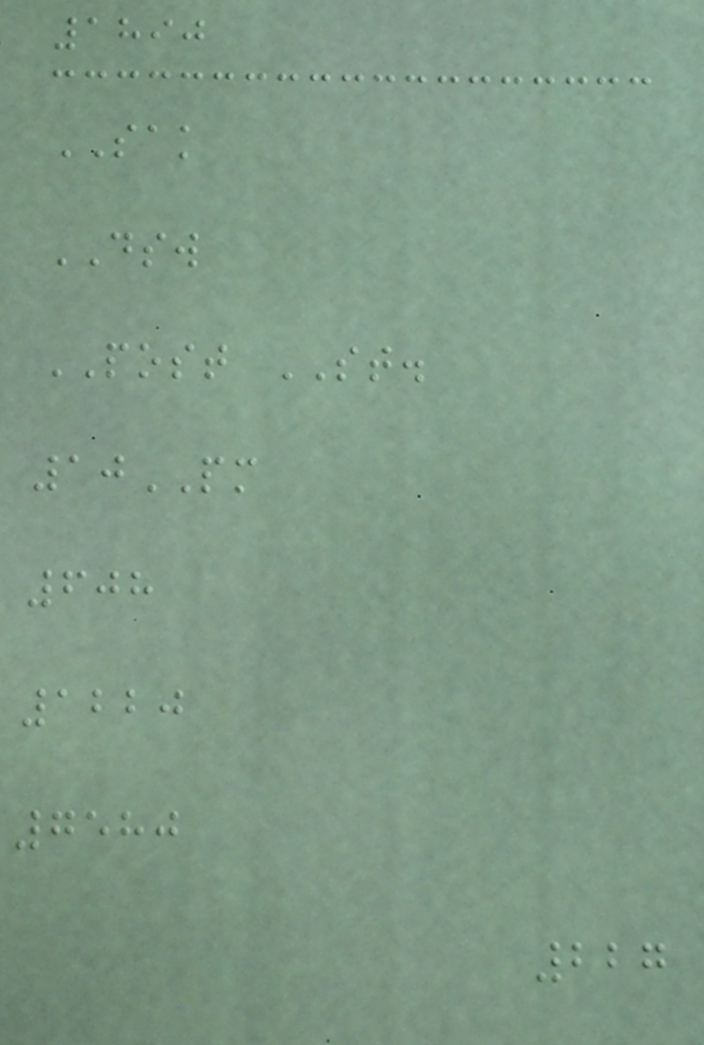1890
SAK
DSW
POST ST.
10PM
608
1220
7580
227
